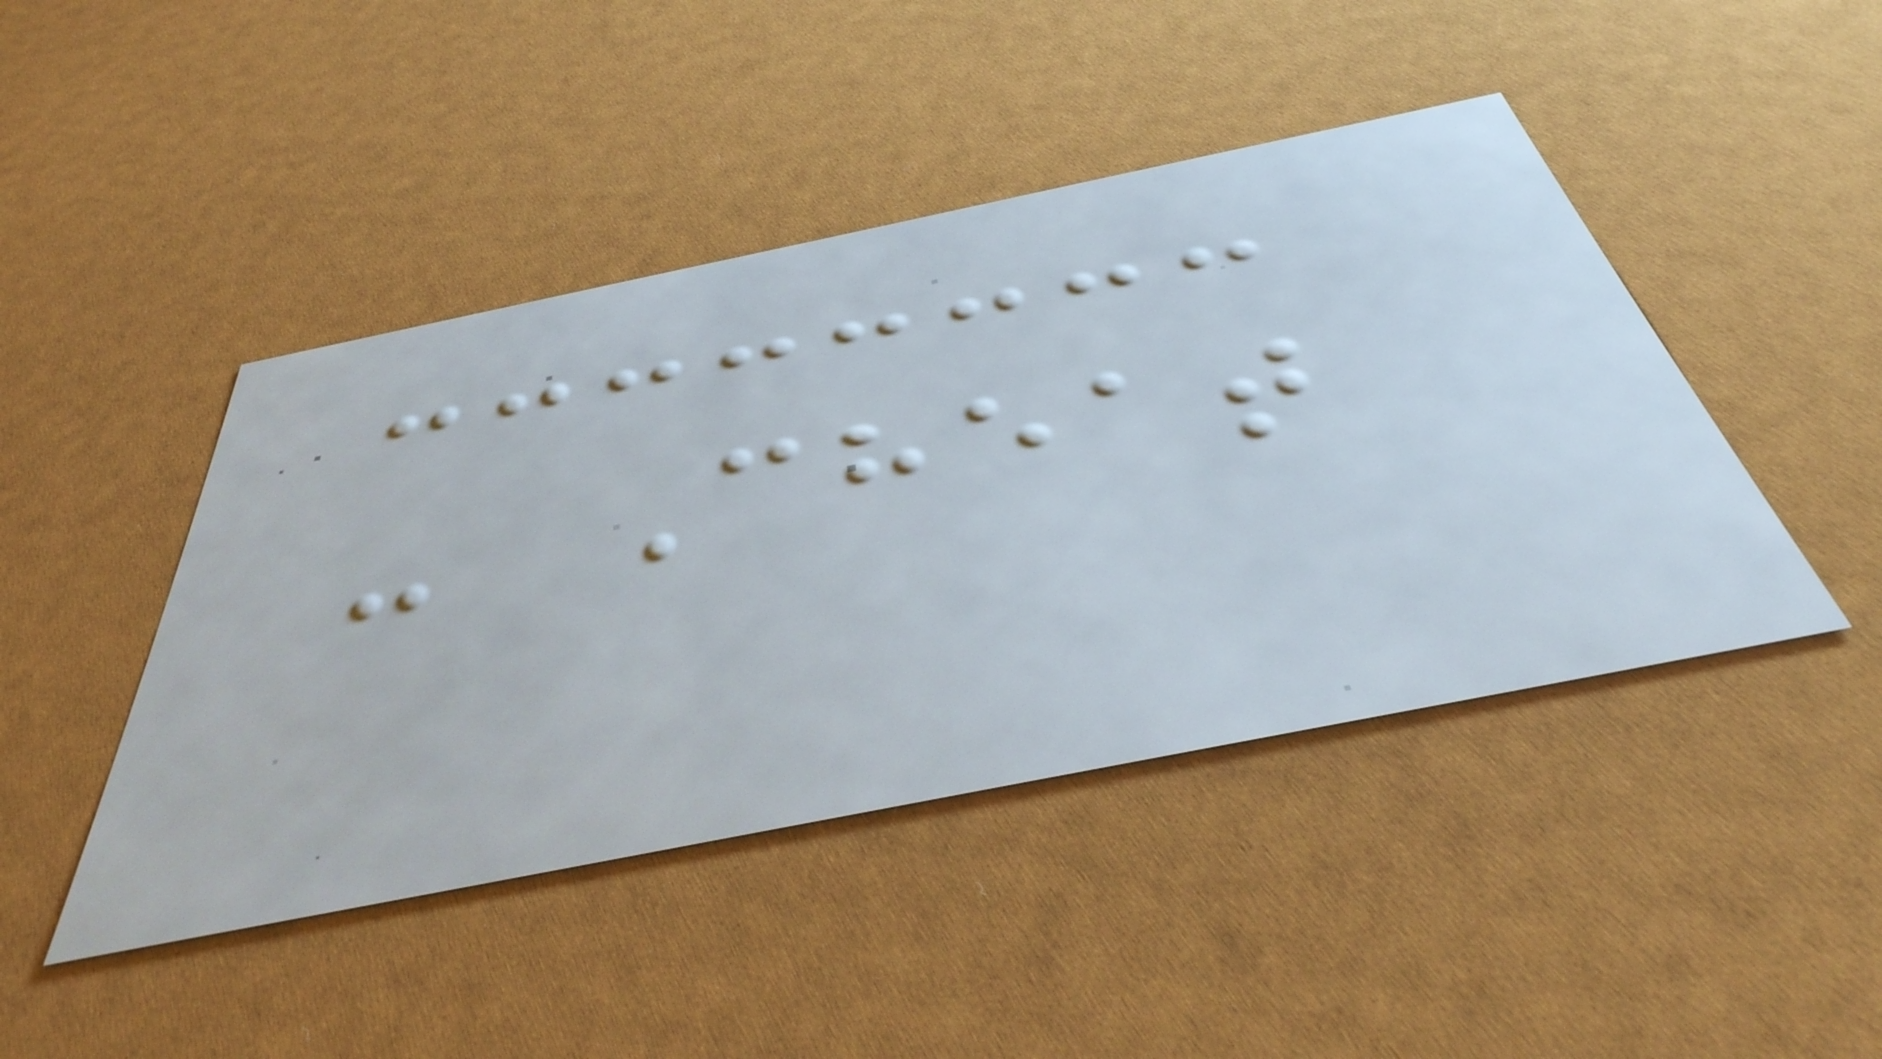- Cheat
